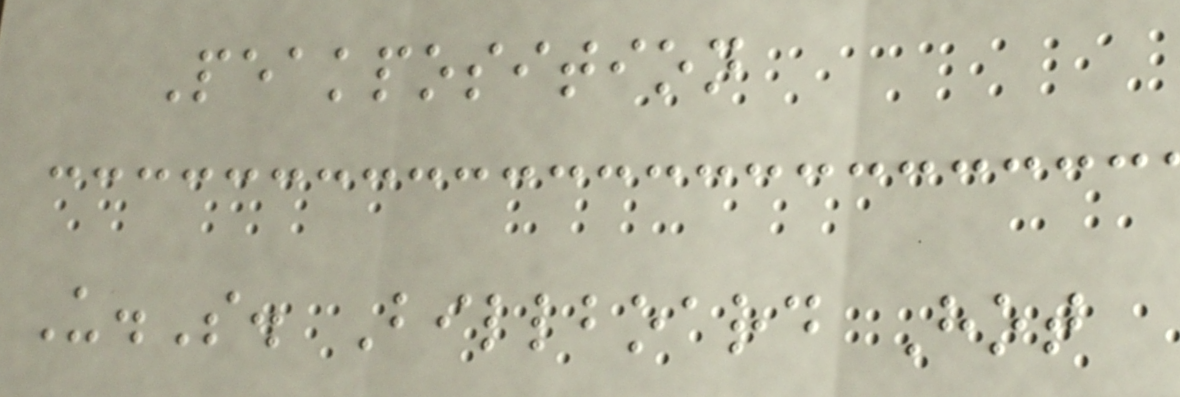Peakposition
U.S. Billboard Hot
